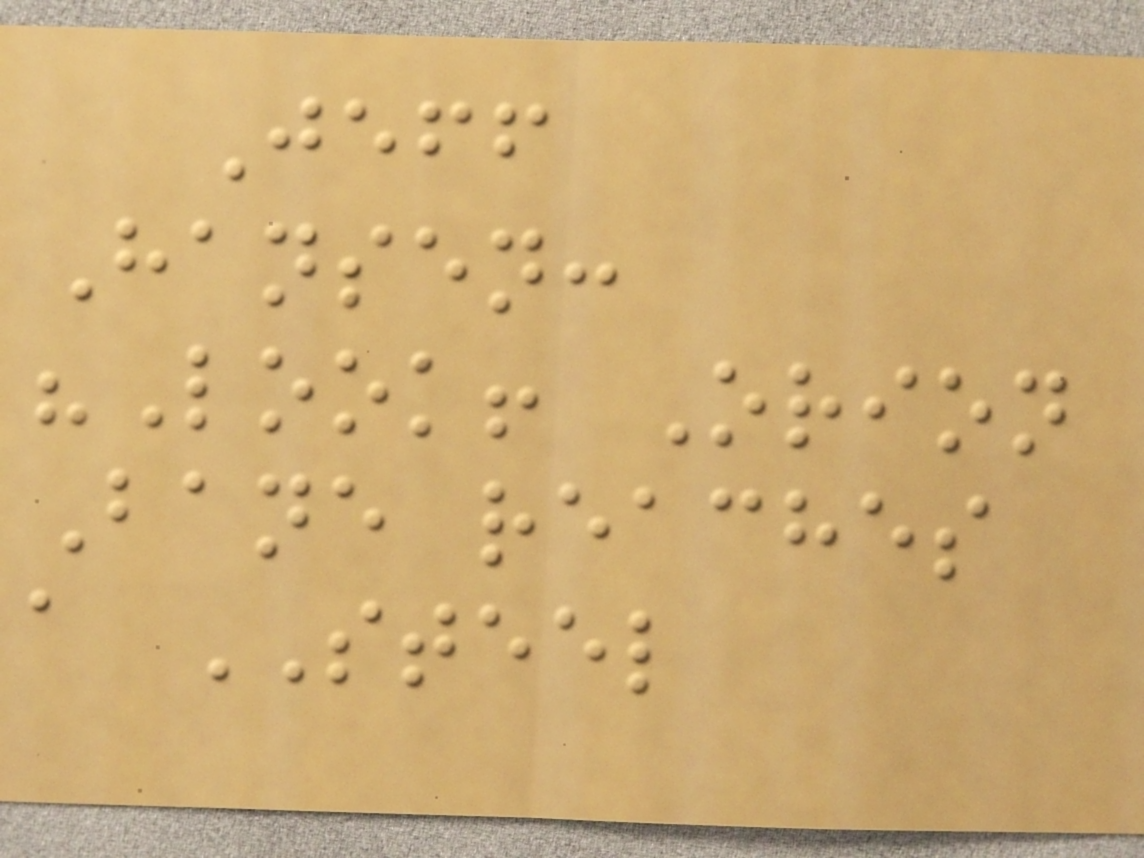Jeff
Hansen:
"Look! Orion
Bane reaches
a STEEL
